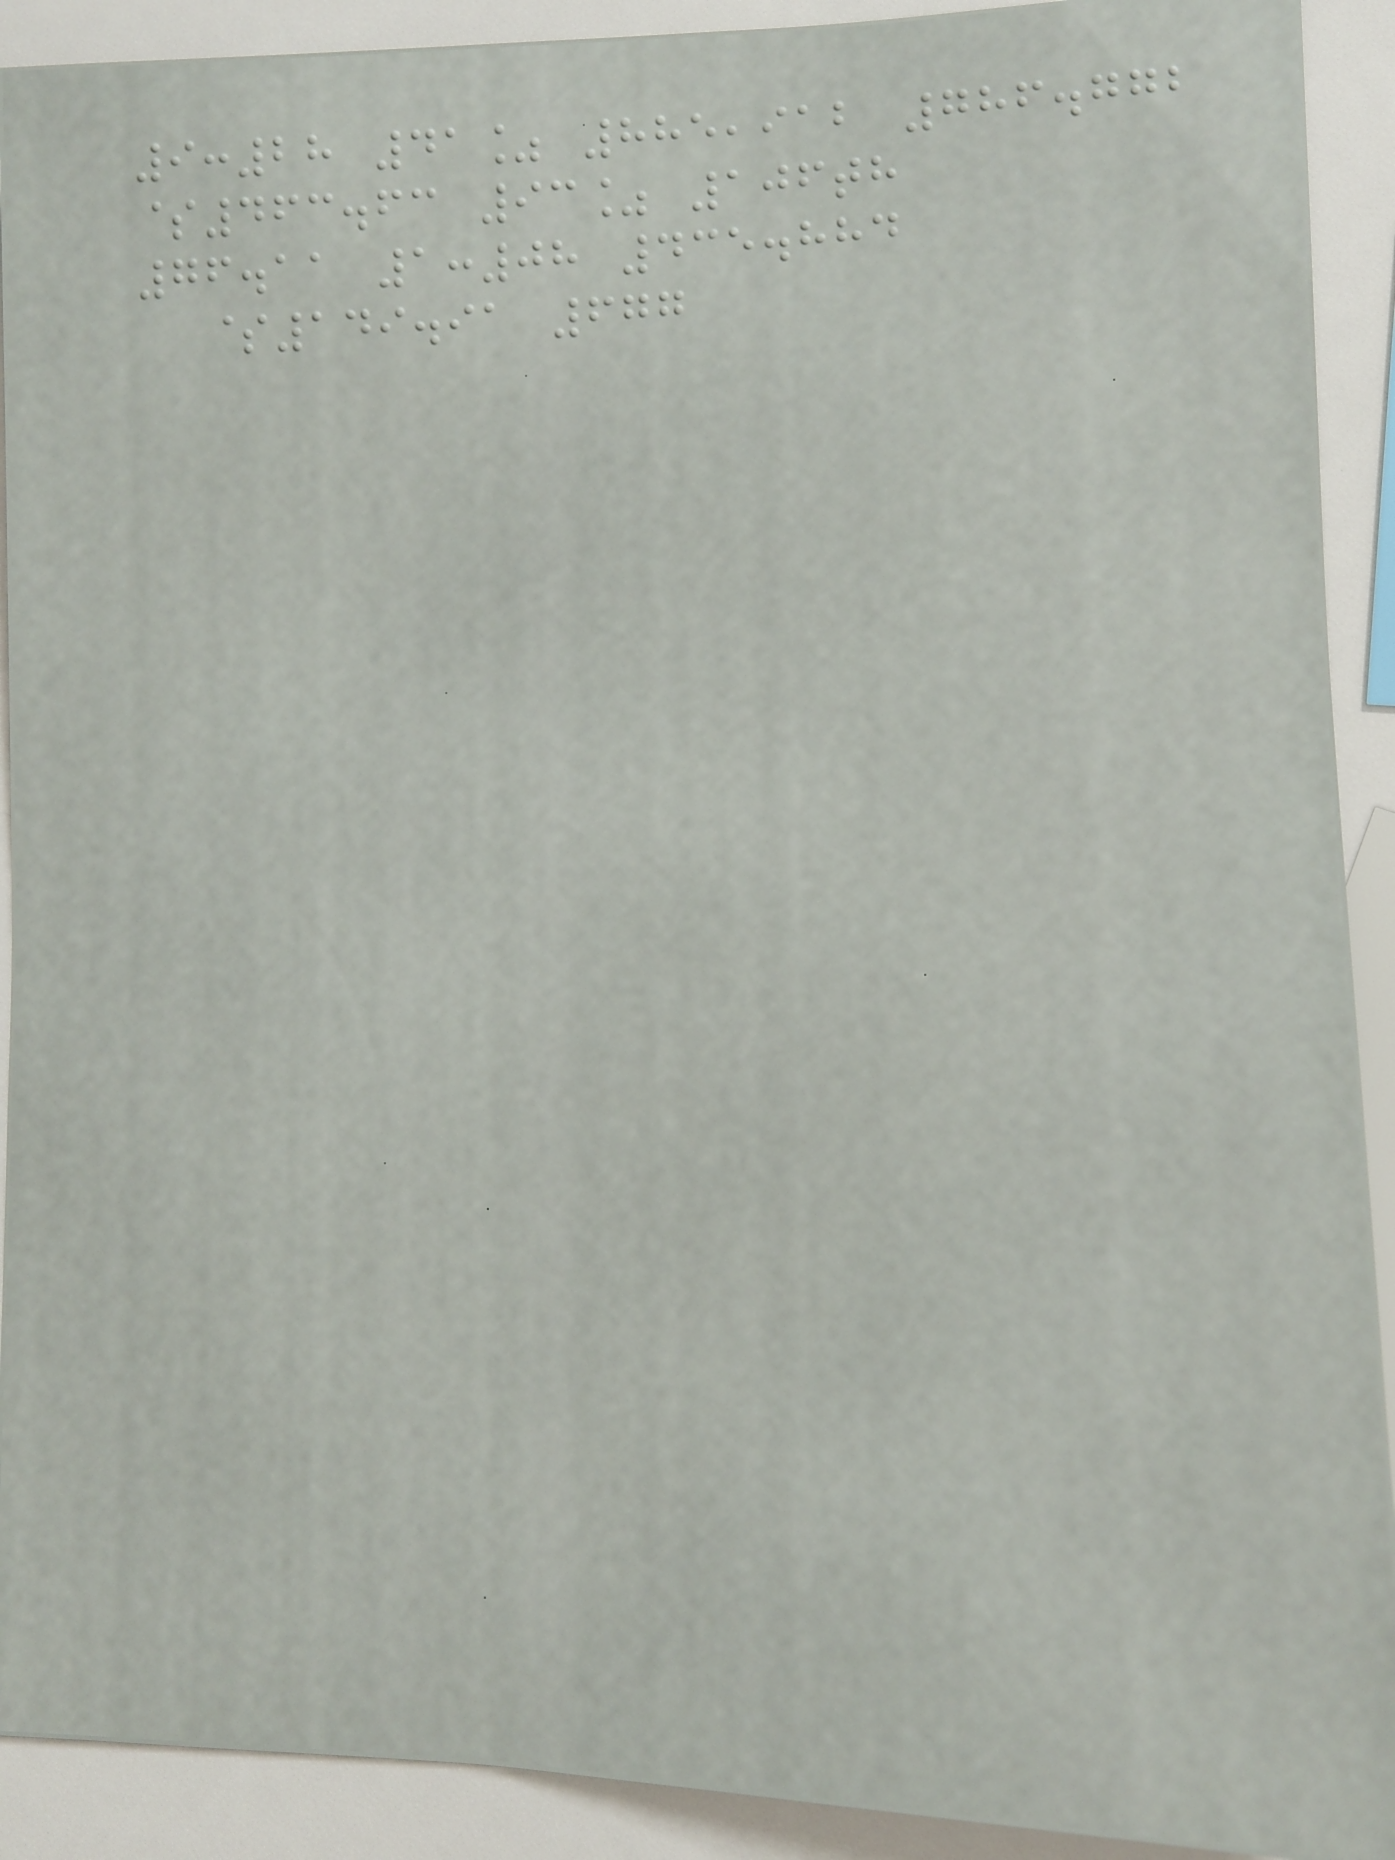9:28 41% 885,912 786.772
$463.63 93% 106th
76.11 1:08 435.884
$149.91 677
